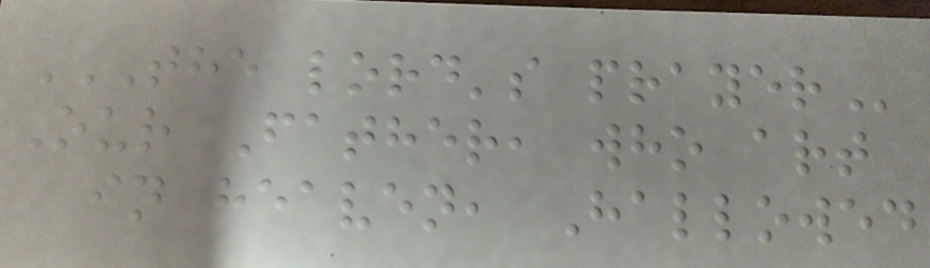THE LORD'S PRAYER
Our Father, who art
in heaven, Hallowed
